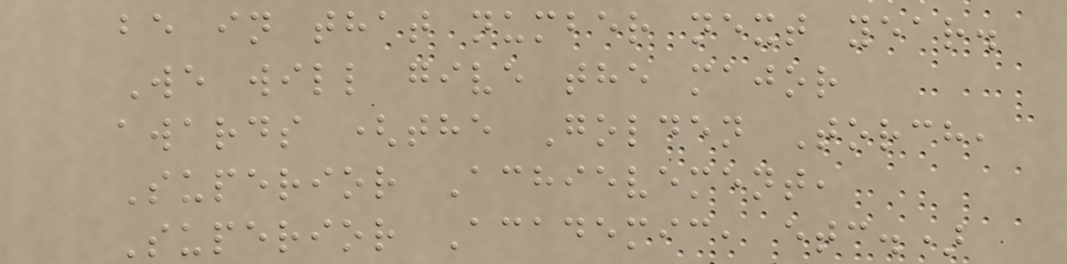be in that number next year.
We will give the major
awards (the Golden Torch,
Superior Achievement,
Superior Academic, etc.)
